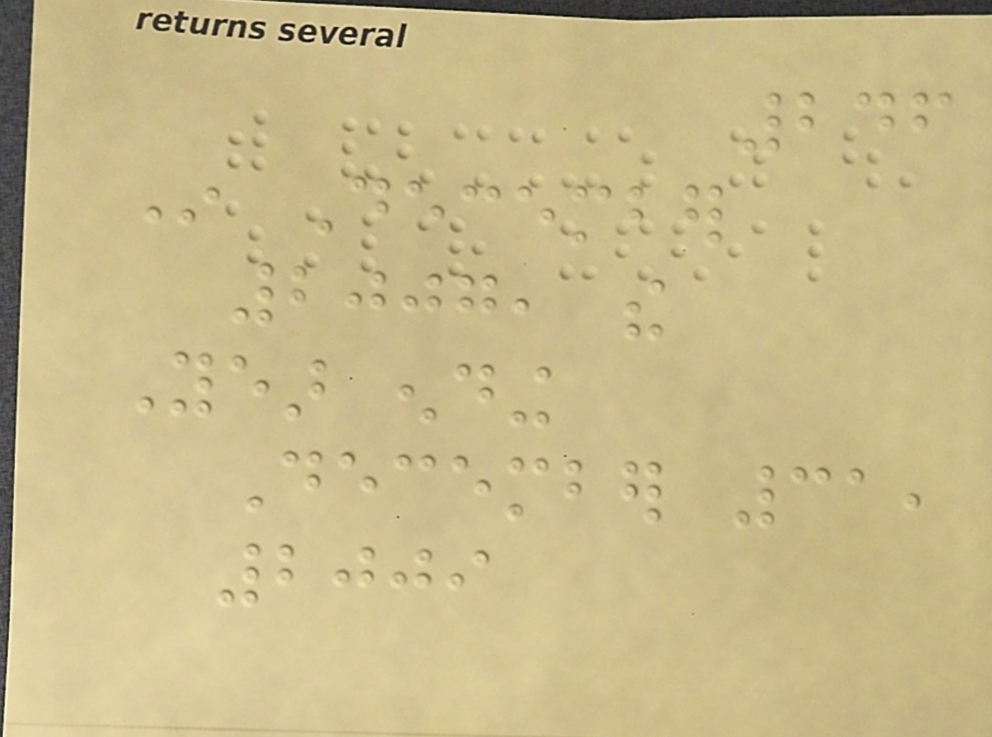246
In December
2007, the
Year ending
December 31,
2009
